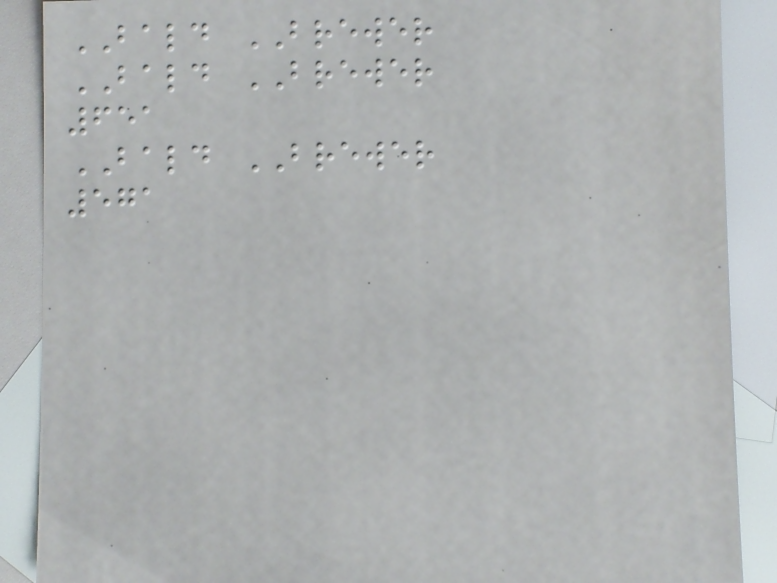BALD BREWER
BALD BREWER
651
BALD BREWER
571
